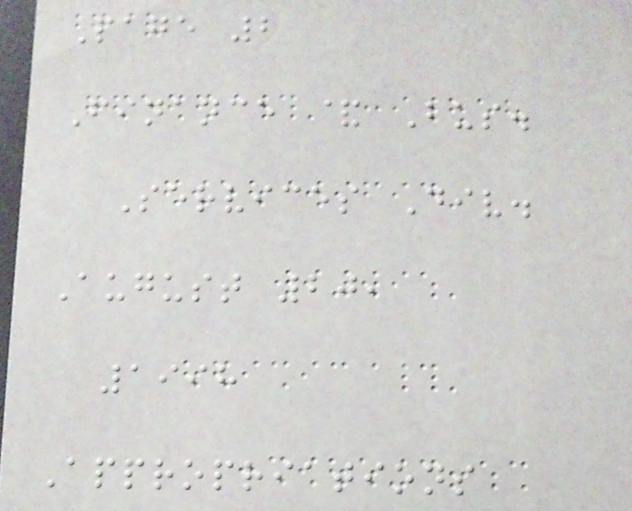Page 2
Finance & Bus.
Services Div.
August 20,
1998
Appropriations
